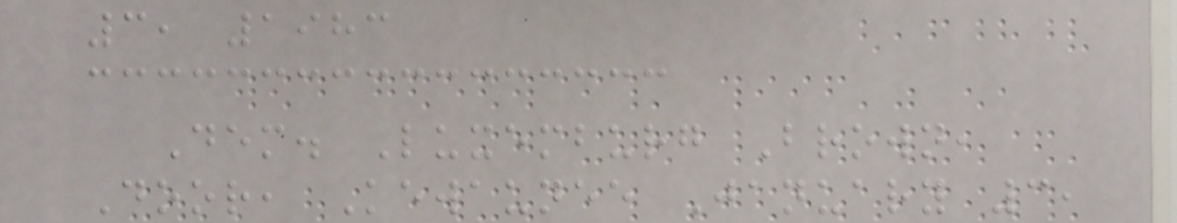3, 1983
Dem. Luxemburg Brown,
Door, Kewaunee January 3,
